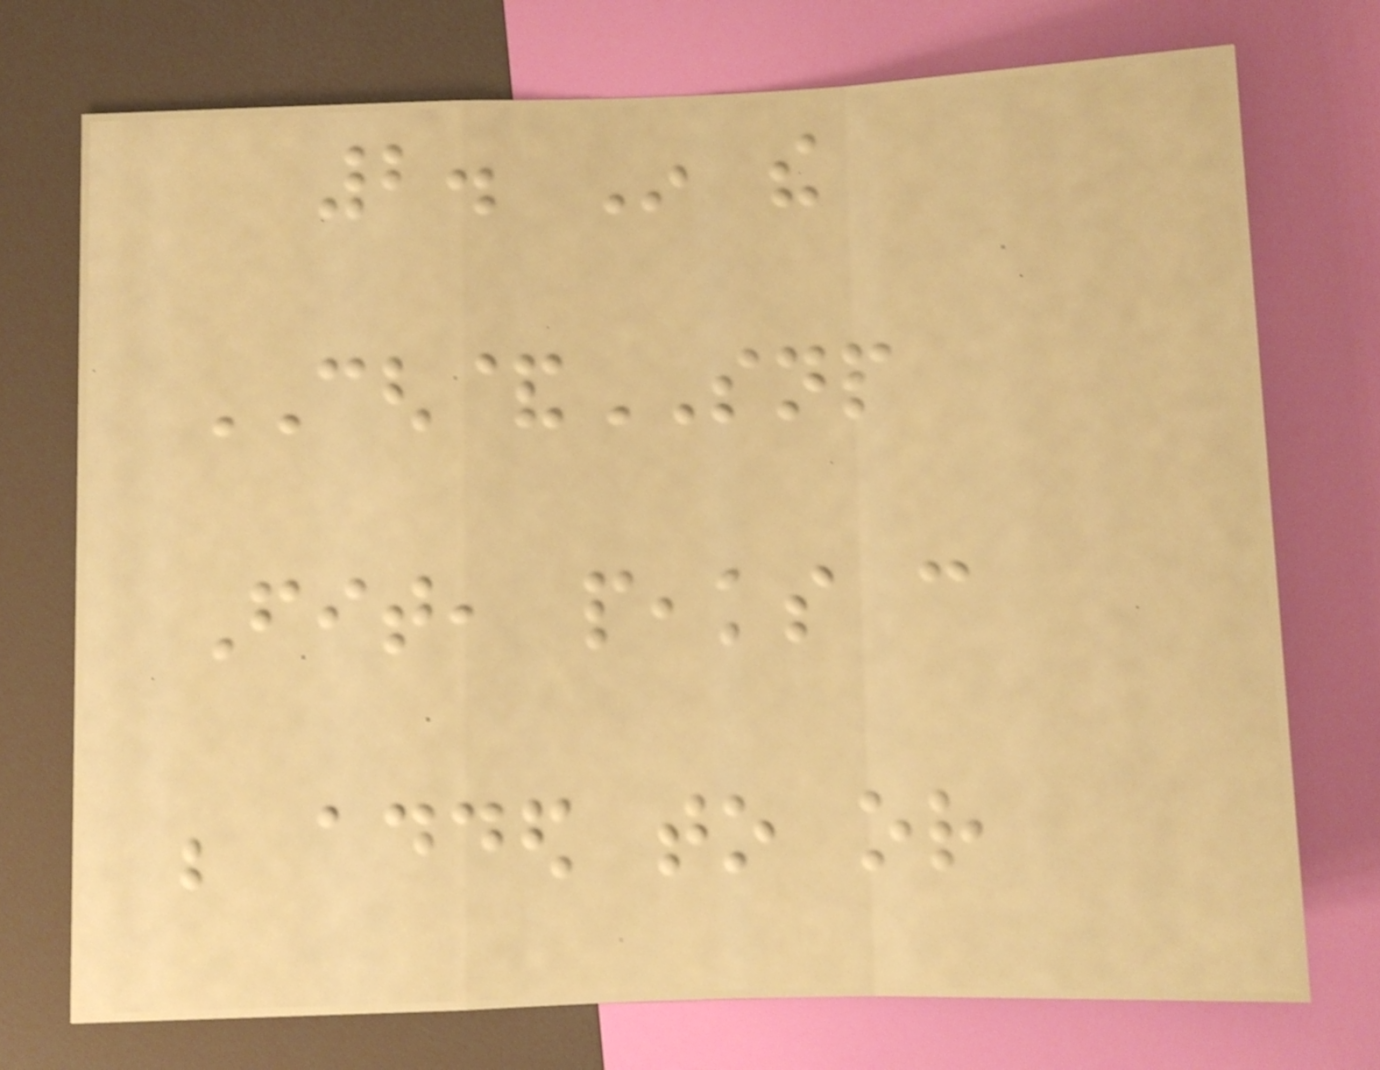2. In the
CGH&SNP
Fit, peaks can
be added to or
